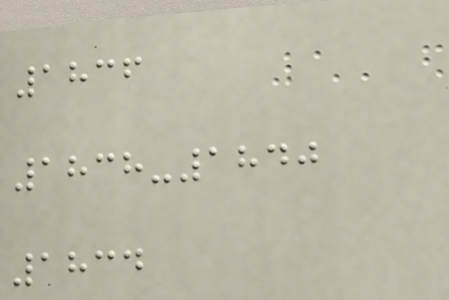1836
1838-1840
1834
